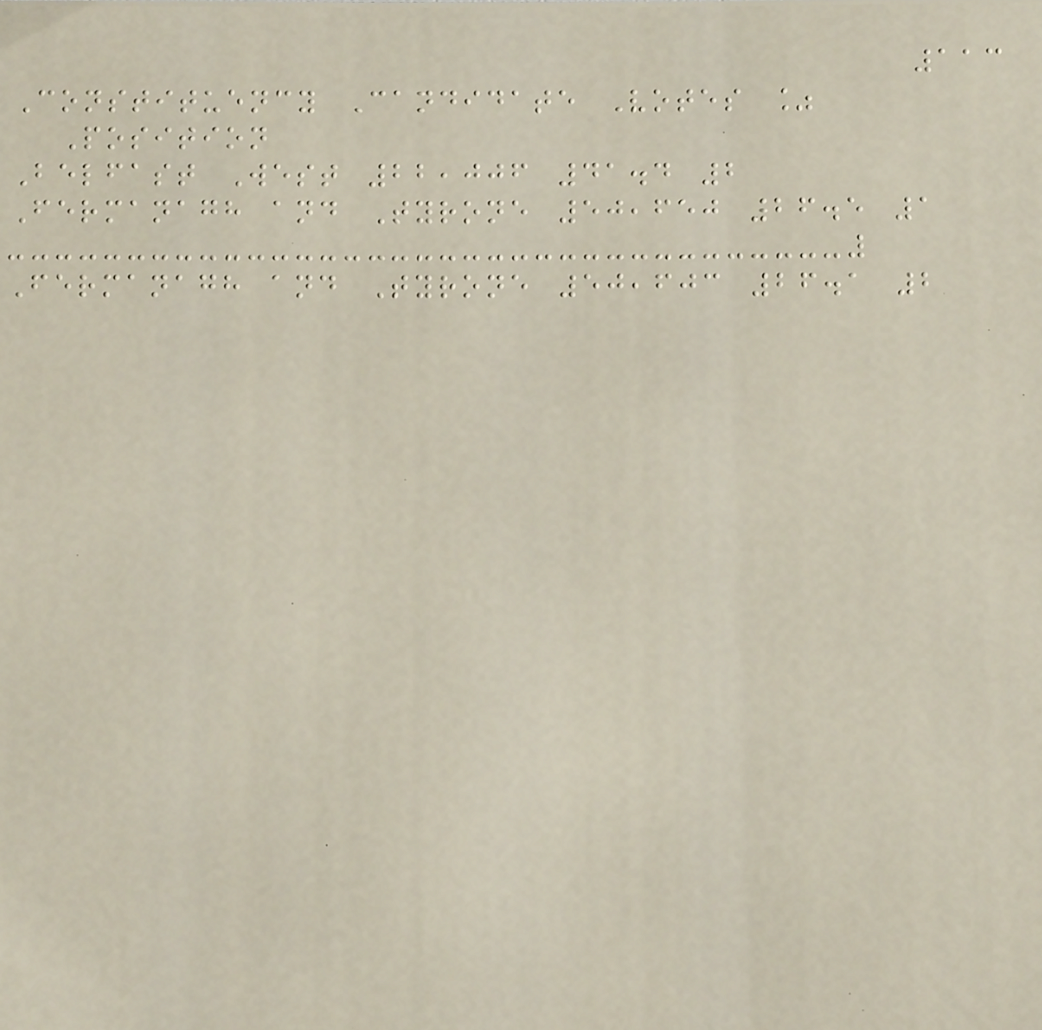113
Constituency Candidate Votes %
Position
Belfast West 22,006 41.4 2
Fermanagh and Tyrone 50,650 26.5 1
Fermanagh and Tyrone 50,603 26.1 2
